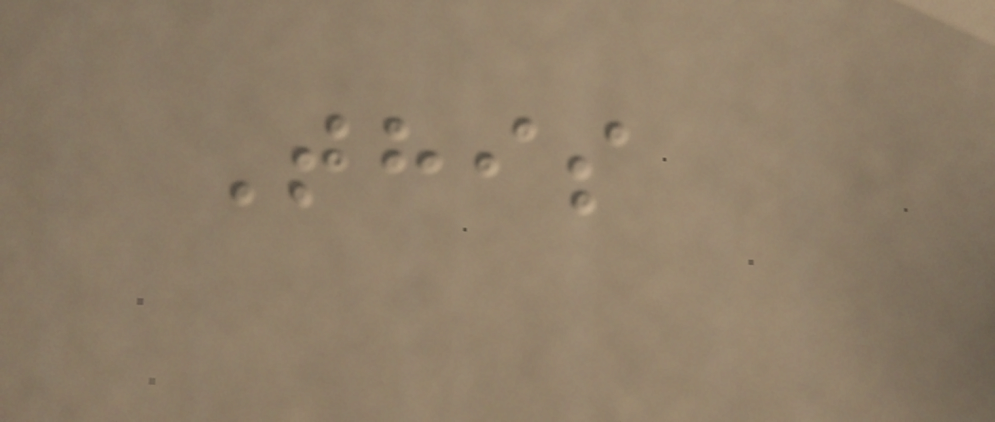This
